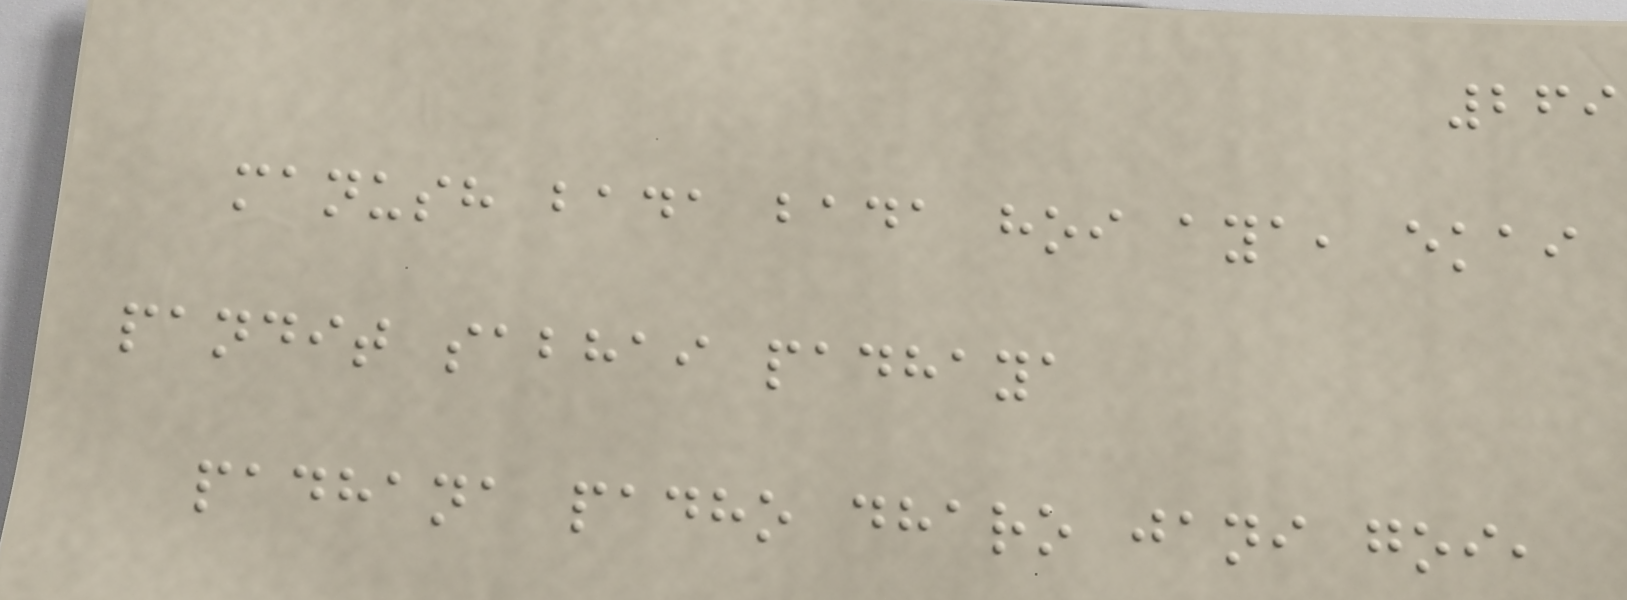269
manush bada bada hoi aya, ekai
pandit sabhai padhaya
padhana padho dharo jani goi,
